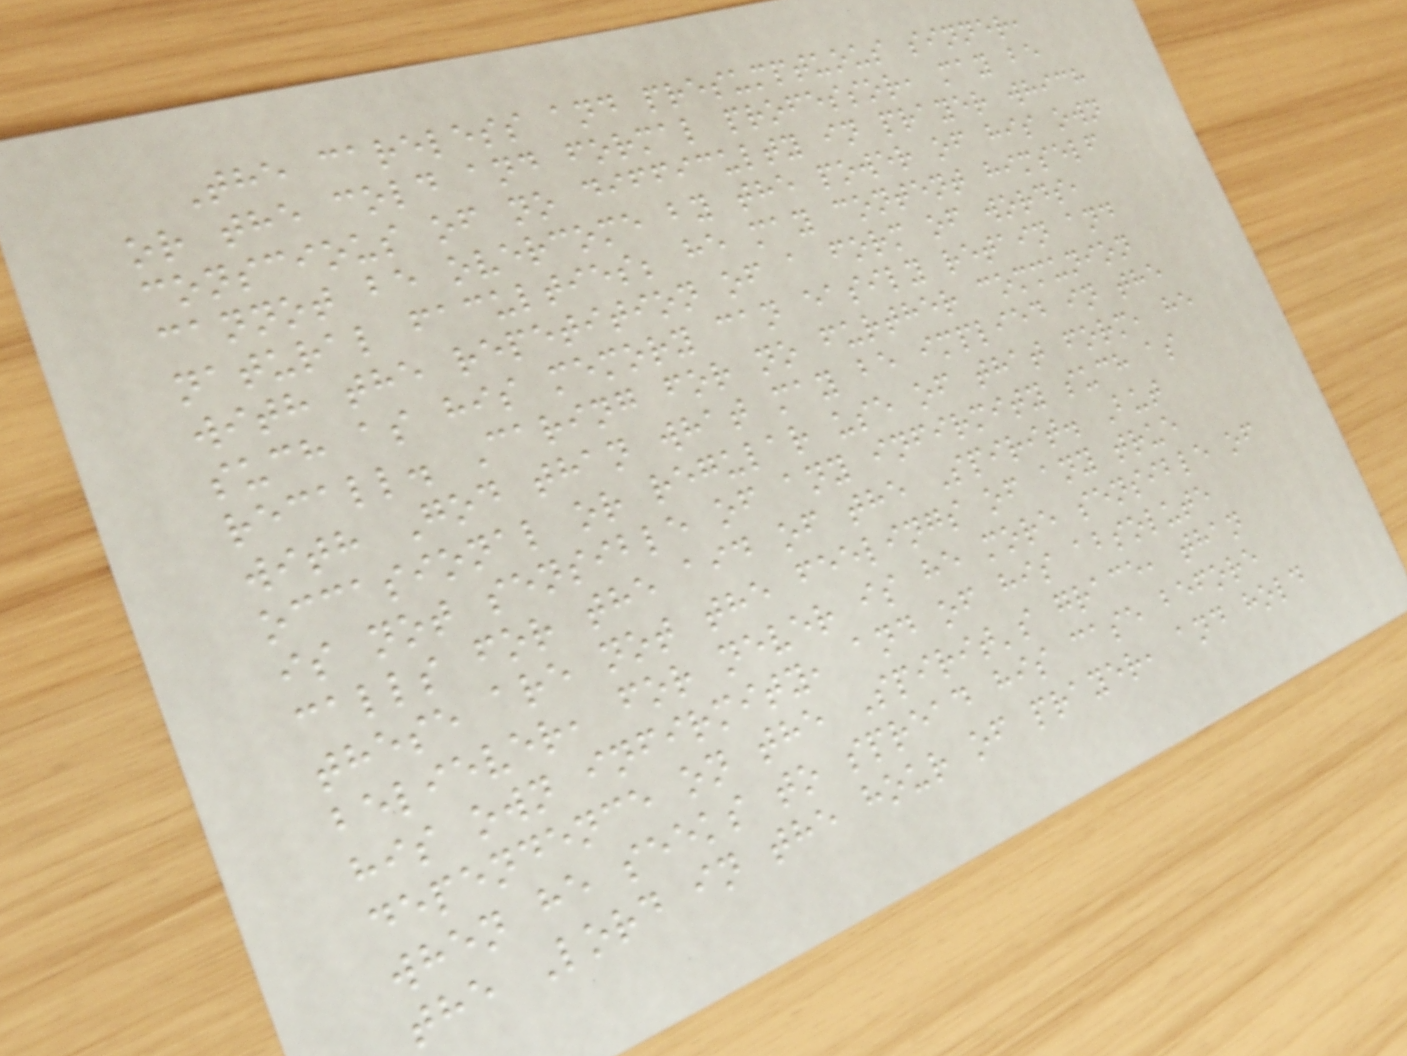The careless and presumptuous sinner,
or the cold and formal professor, may be
conscious of no difficulty in prayer which
cannot be overcome by the power of his own
natural faculties; he may content himself
with the repetition of a form of words,
such as his memory can easily retain and
recall. Caring for no further communion
with God than what may be implied in the
occasional or regular use of that form, he
is not sensible of any infirmity such as
calls for the aid of the Spirit. But
these are not the feelings of any true
believer, for never is he more sensible of
his own infirmity, and of his absolute
dependence on the Spirit's grace, than
when he seeks to spread his case before
the Lord in the hour of prayer, and hold
